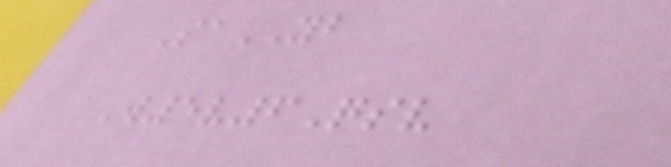SaYB
W5v6Qsv
